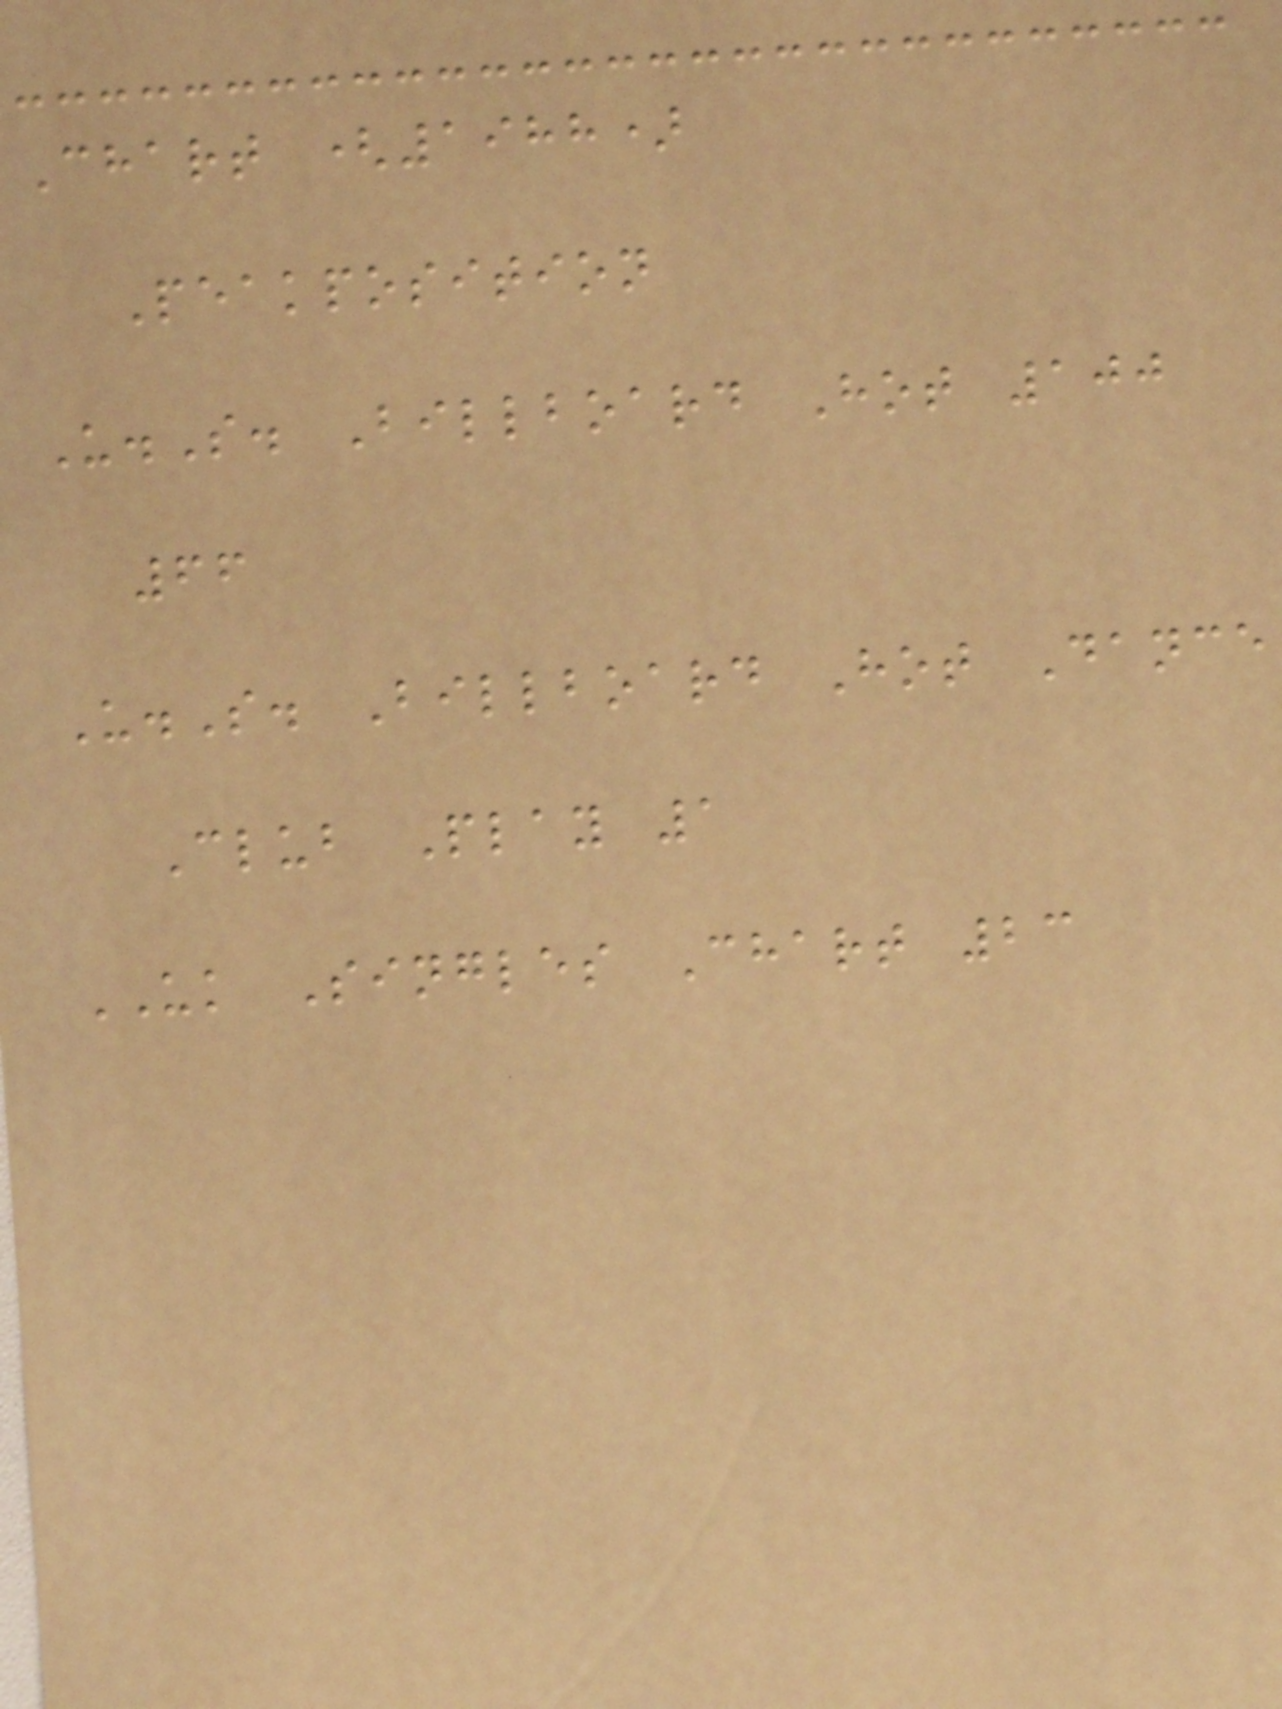Chart (1988)
Peakposition
U.S. Billboard Hot 100
66
U.S. Billboard Hot Dance
Club Play 1
UK Singles Chart 23
